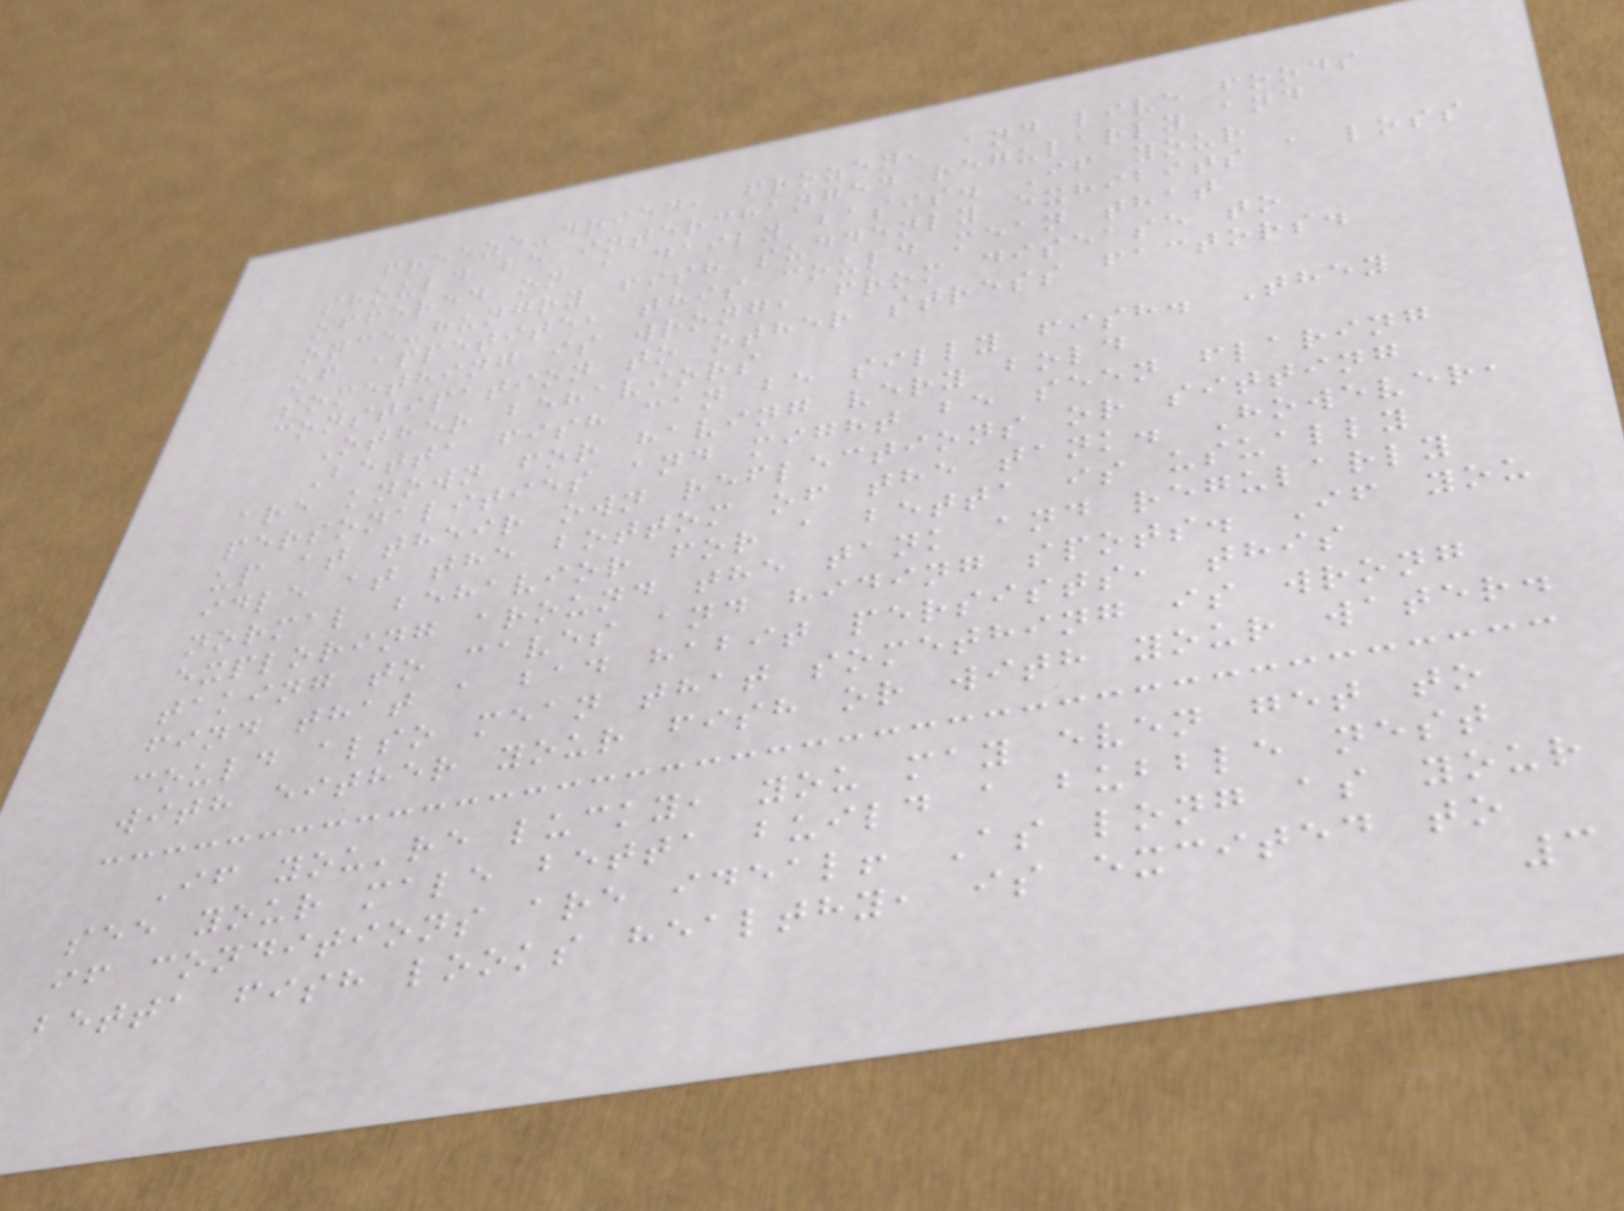freeze-dried, frozen, and live foods
should be interchanged regularly and
offered on a daily basis. If your
once-hungry fish suddenly exhibits a loss
of appetite, this could mean that
something is wrong, from disease to
constipation to other stress factors.
Other behaviors
Betta fish can be silly fish. They
are known for having very bold
personalities and might be seen flaring
up at their own reflections or sitting
idle at the bottom of the tank. However,
normal behavior for a betta is usually
exploring around the tank and regularly
taking to caves and hiding spots. If you
find that a bad habit persists, this
could also mean that something is wrong
with either your fish or with your water.
If you're lucky, you may even get to
see your male betta build a bubble nest
if conditions are ideal! As long as your
betta fish looks healthy, is excited to
3
